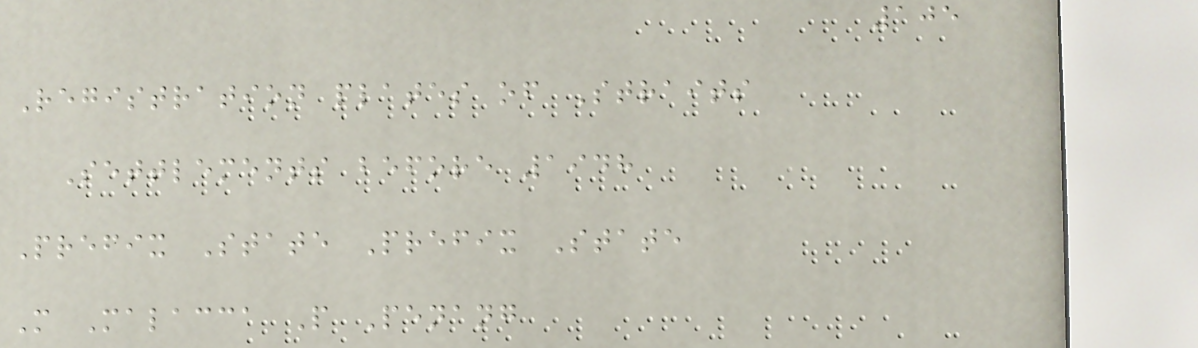105
Registration plates of Straits
Settlements before 1948
Prefix State Prefix State
M Malacca P Penang
